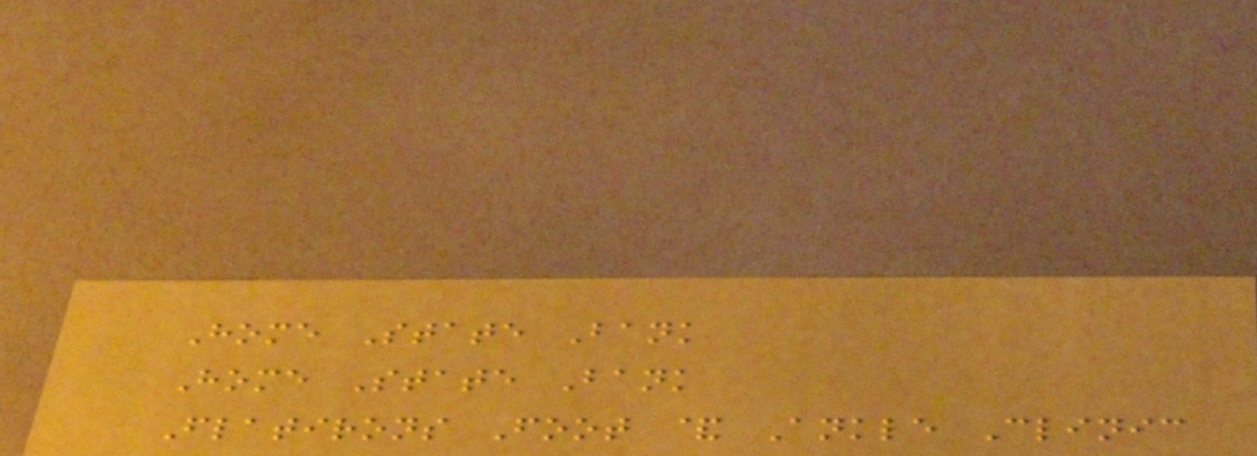Home State Bank
Home State Bank
Flatirons Foot & Ankle Clinic
